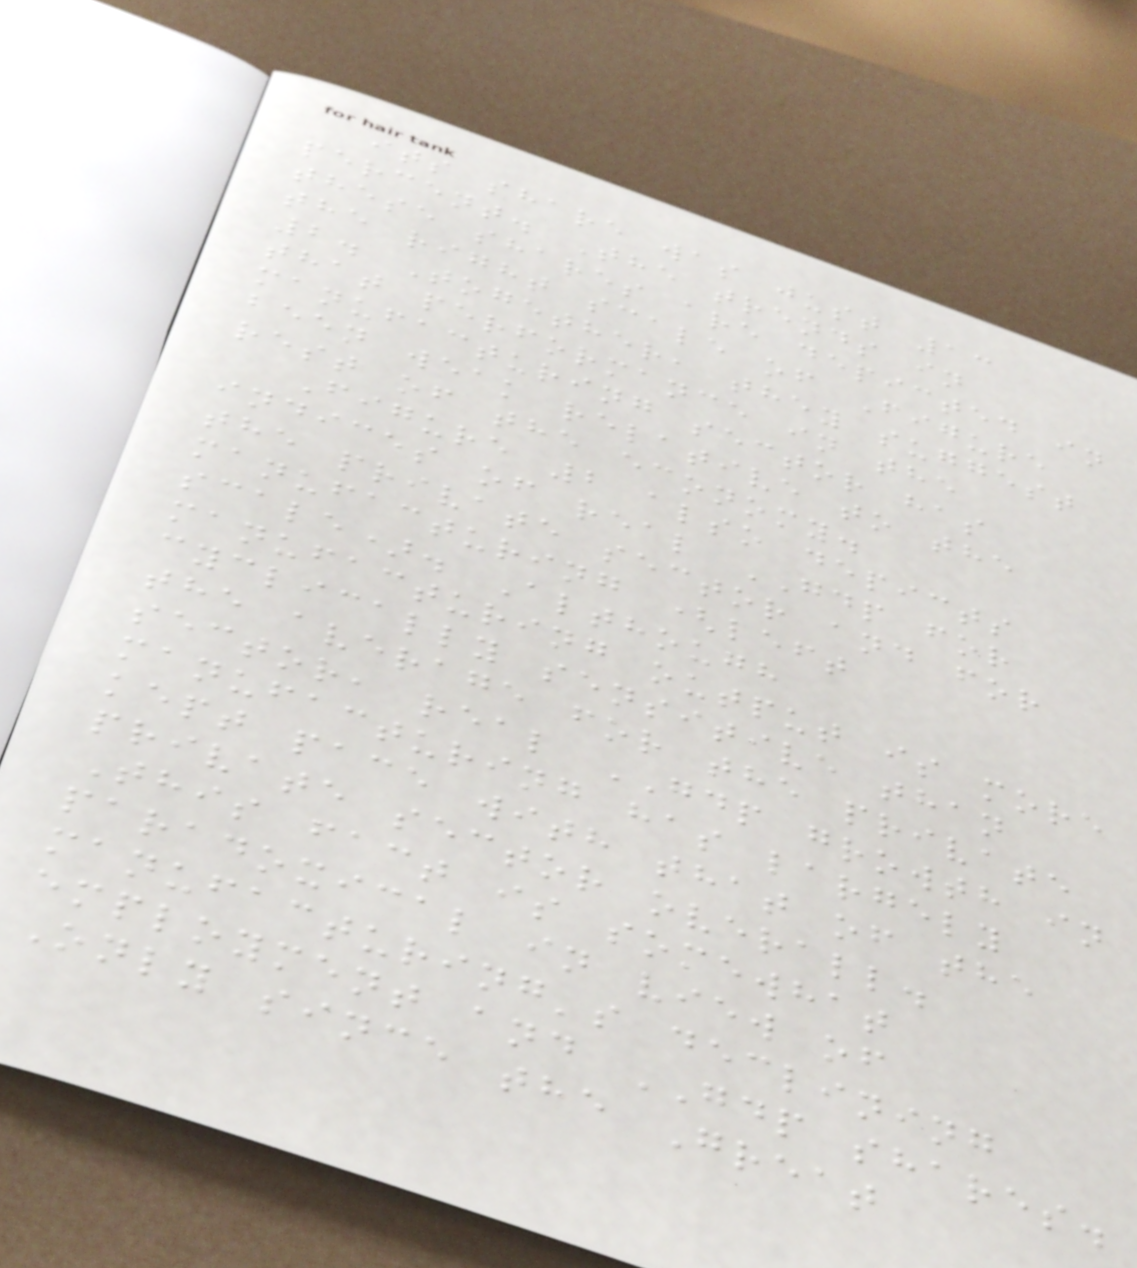its share was just 13
percent. The trends in
these shares are depicted in
the right scale of Figure
2. Together, they suggest
that performance in the
manufacturing sector has
been weak relative to the
rest of the economy.
Figure 2 also depicts
indices of real GDP for
the private sector and for
manufacturing (left
scale). Although
manufacturing output is more
cyclically sensitive than
the average for the private
sector, real GDP growth in
manufacturing has largely
kept pace with that of the
private sector overall.
This fact is somewhat
paradoxical in view of
manufacturing's declining
employment and GDP shares.
Only since the Great
